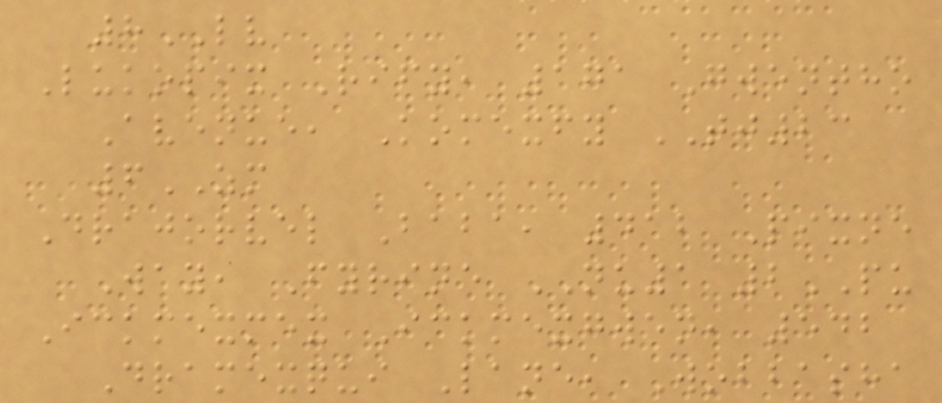8LV
Lukopix Rify, 171 Gwentho
Avenue, Komexfy TJ23
6ZM
Drajorvel Baba, 412 Pixne
Way, Fyrine NU1 2PU
Ickmexmex Ickmexgwen, 542
Dramexqui Lane, Wobbasha
